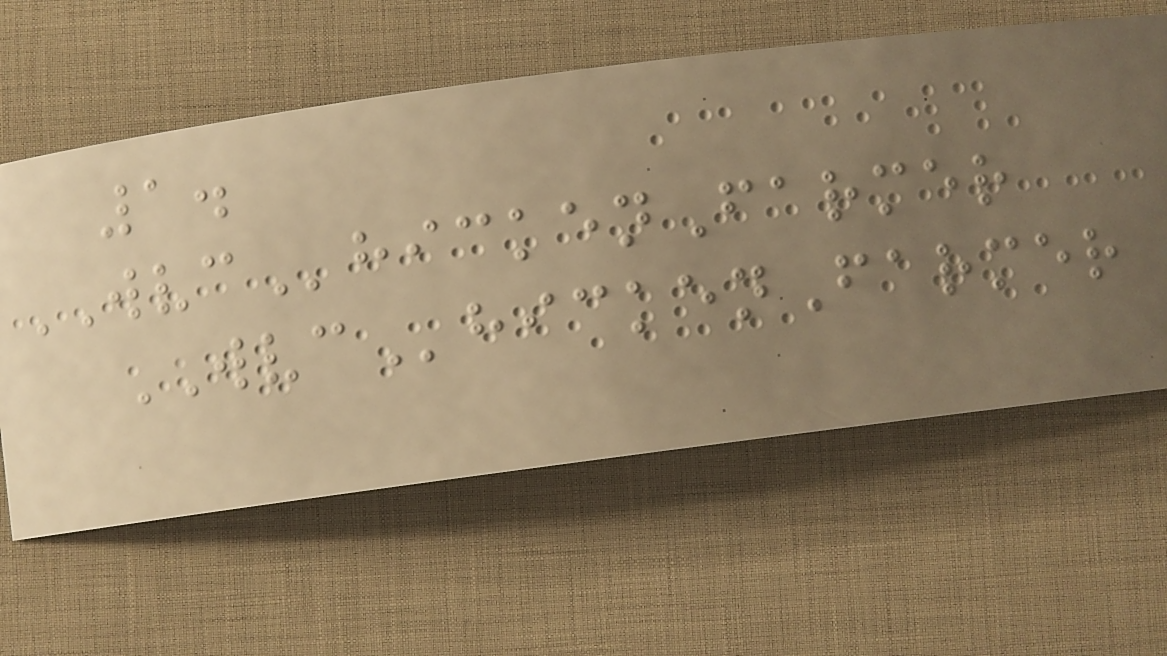1.
WVChickenFarmer
WVChickenFarmer
